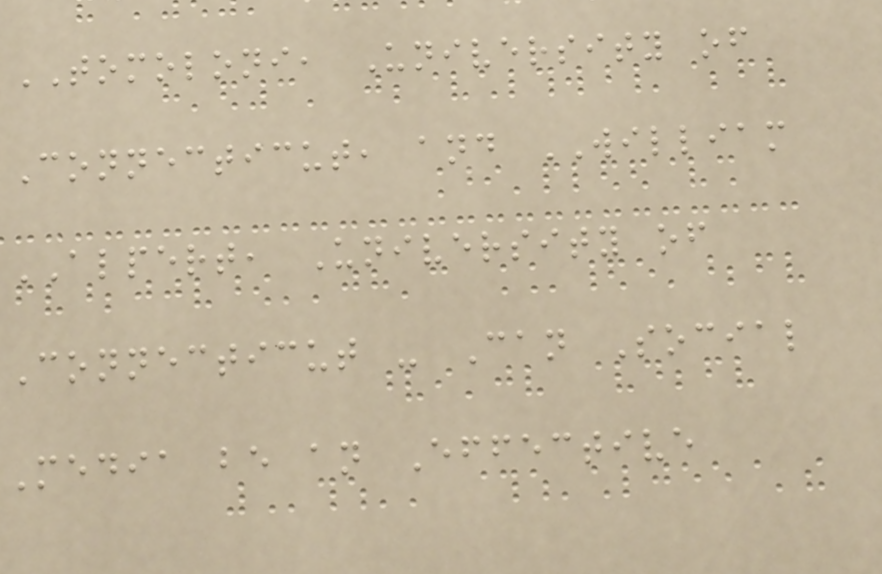TOMOLONI, University of
Connecticut, and WILLIAM
ALPERT, University of
Connecticut - Can Social
Media be an Effective
